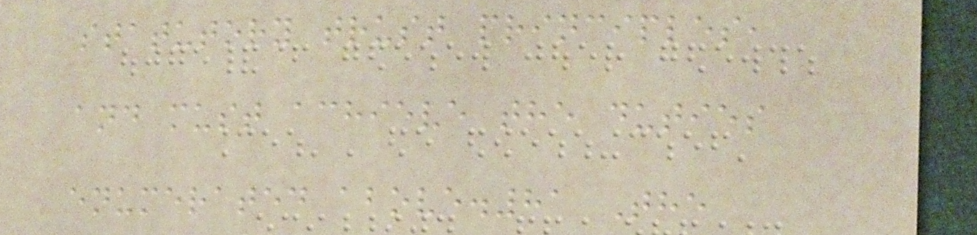statutory trust principles,
and must achieve the duties
enumerated above.81 The
